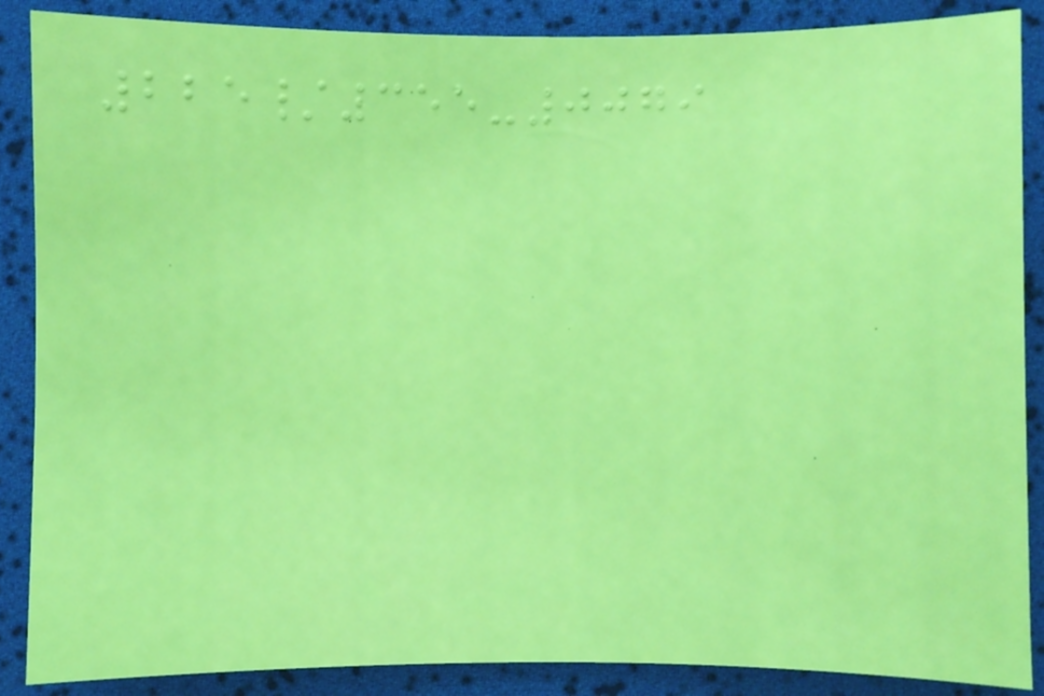225/355-0079
